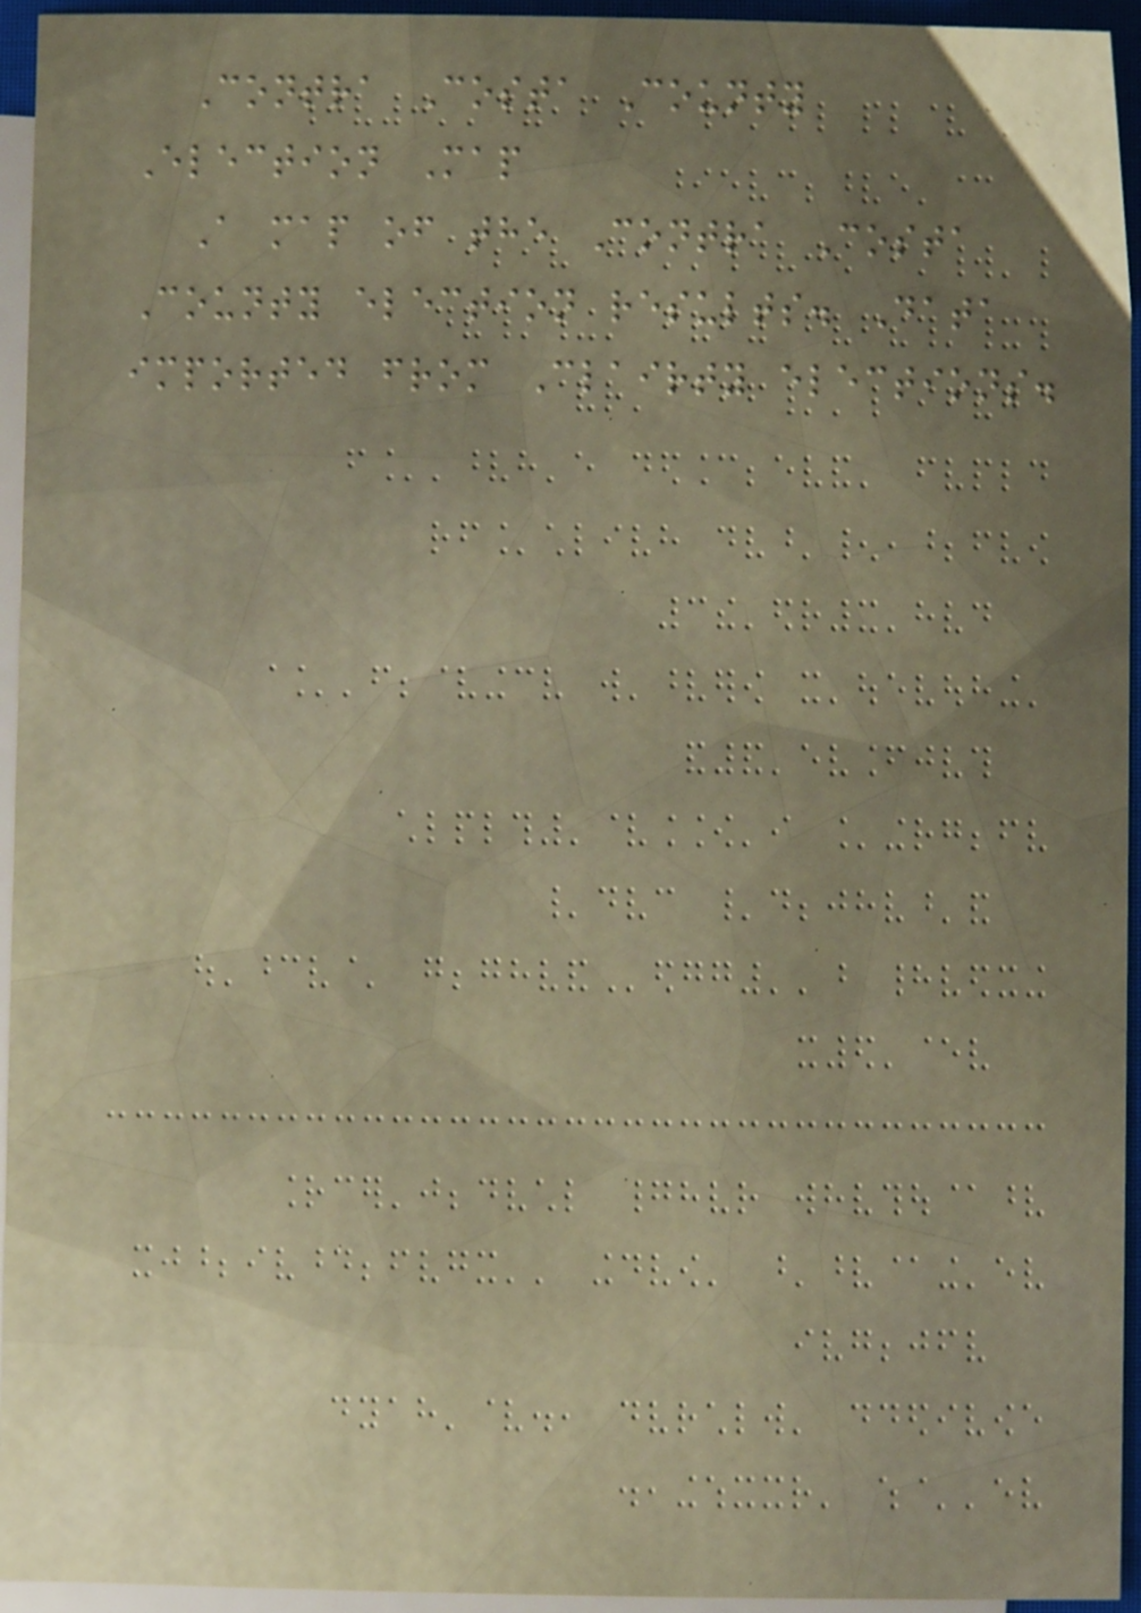Contra Costa County
Election Map
A map of the Contra Costa
County election results. Data
imported from Clairty elections.
